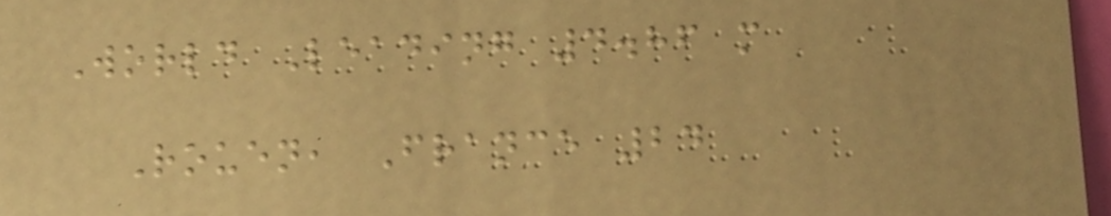World Leading 4.86 m
Rouen, France 24
